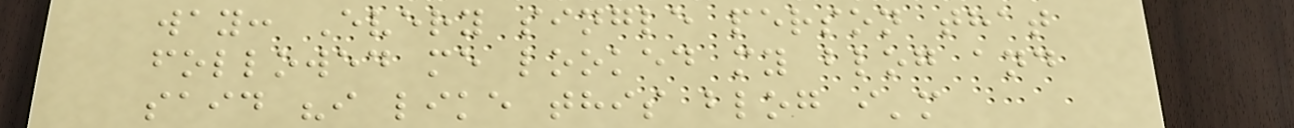way: Every single person that
followed me looked my blog and
said "i like this blog i'm
